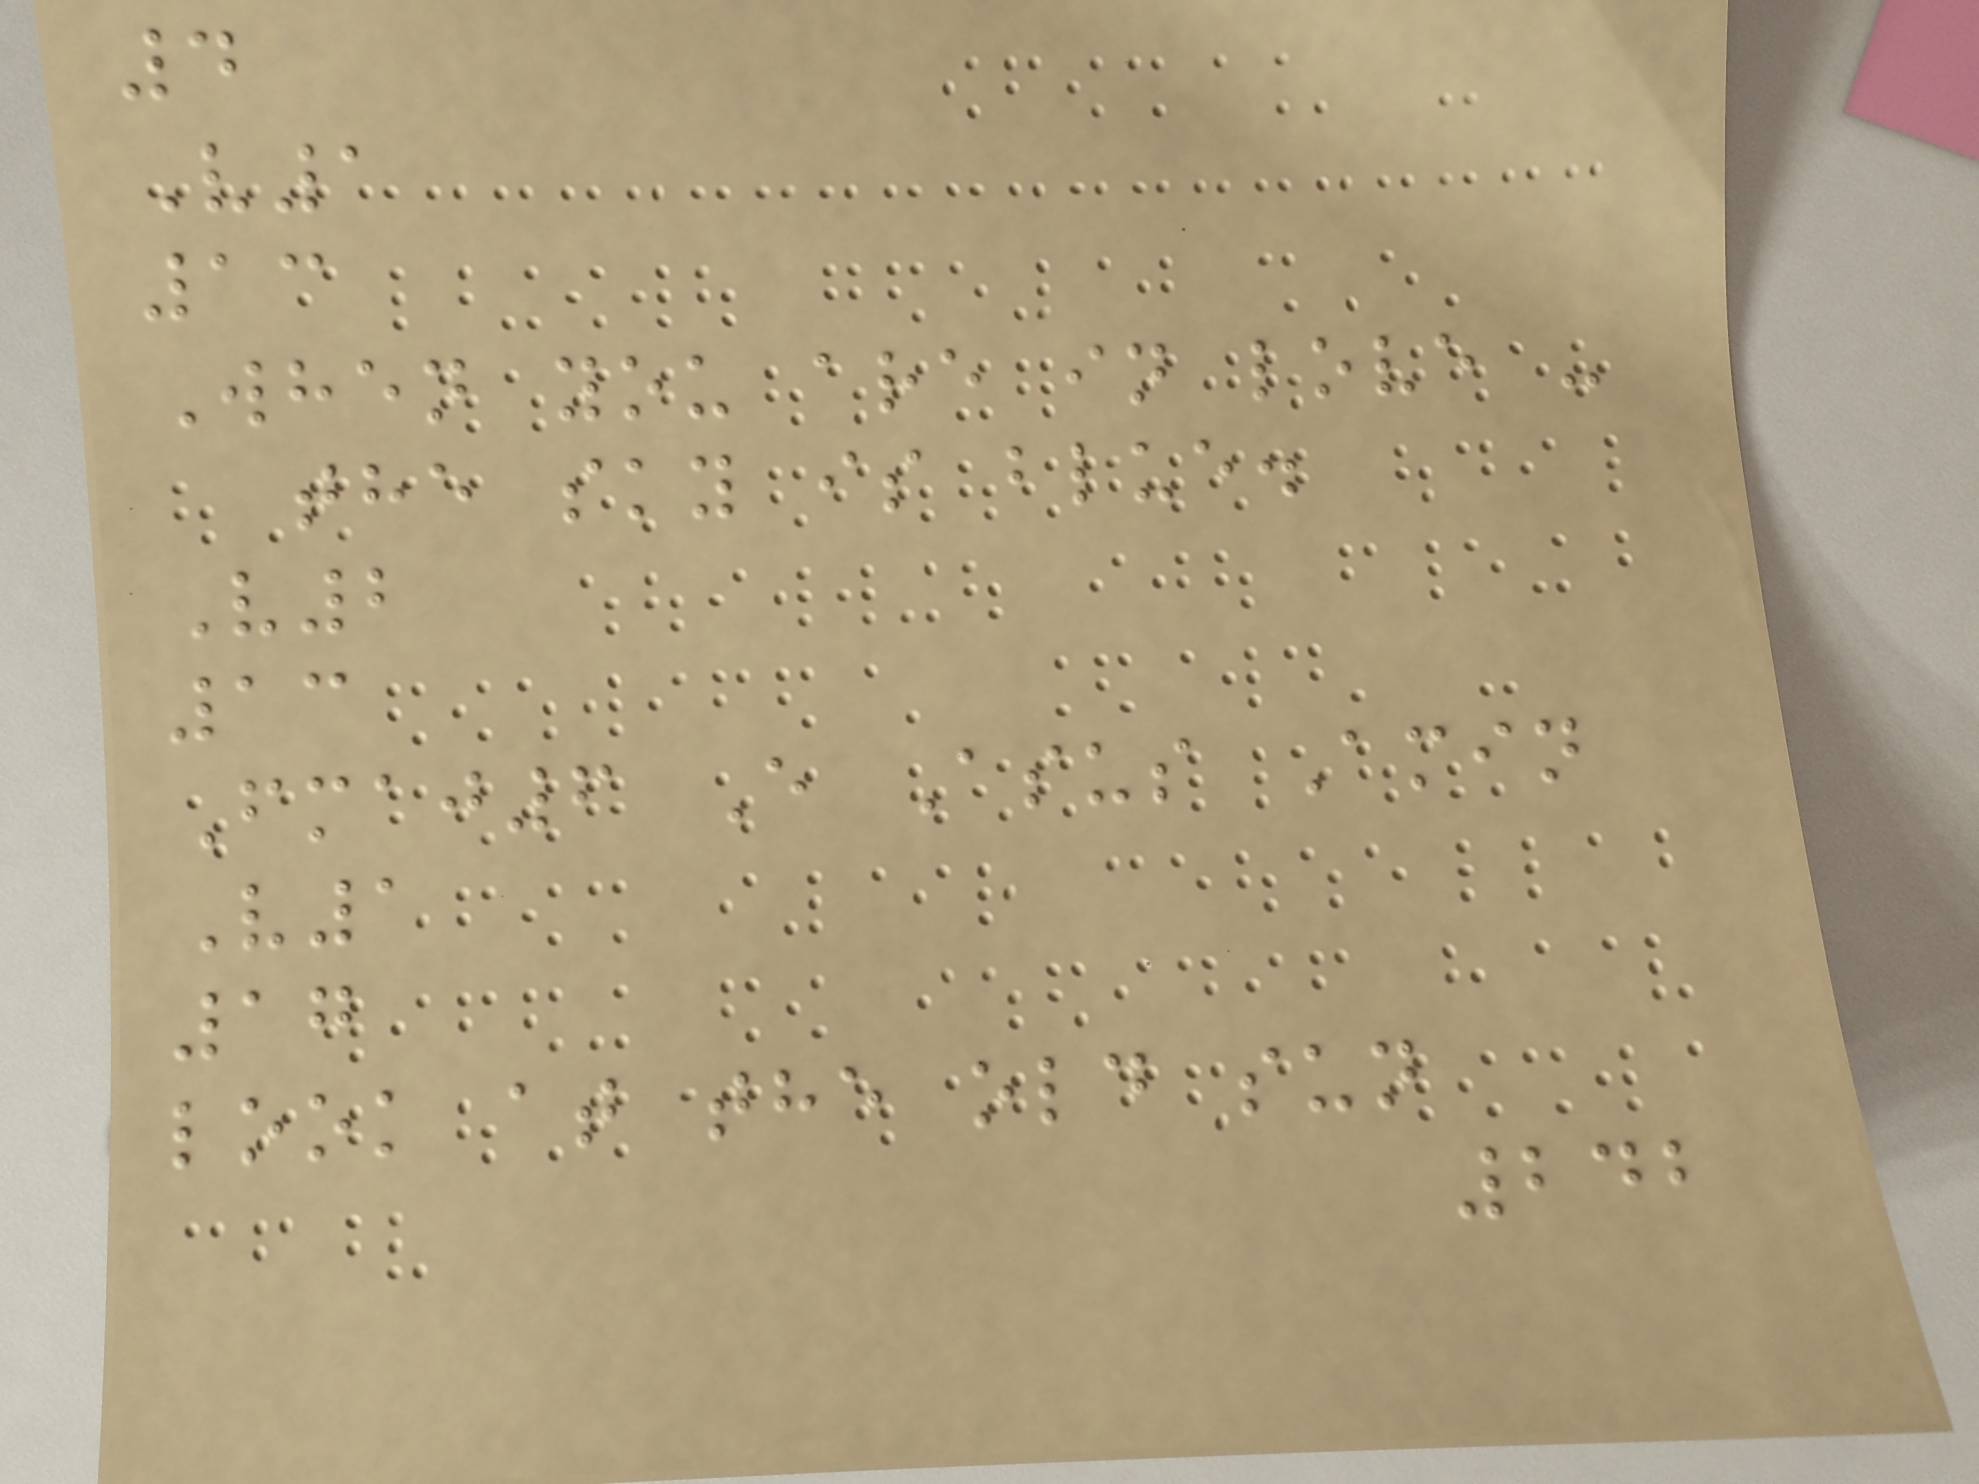4
V1
13
When you are in love -
the sky is blue.
V2
13
Fmaj6 E Asus Amin
V1
17
look at the old sun
242
